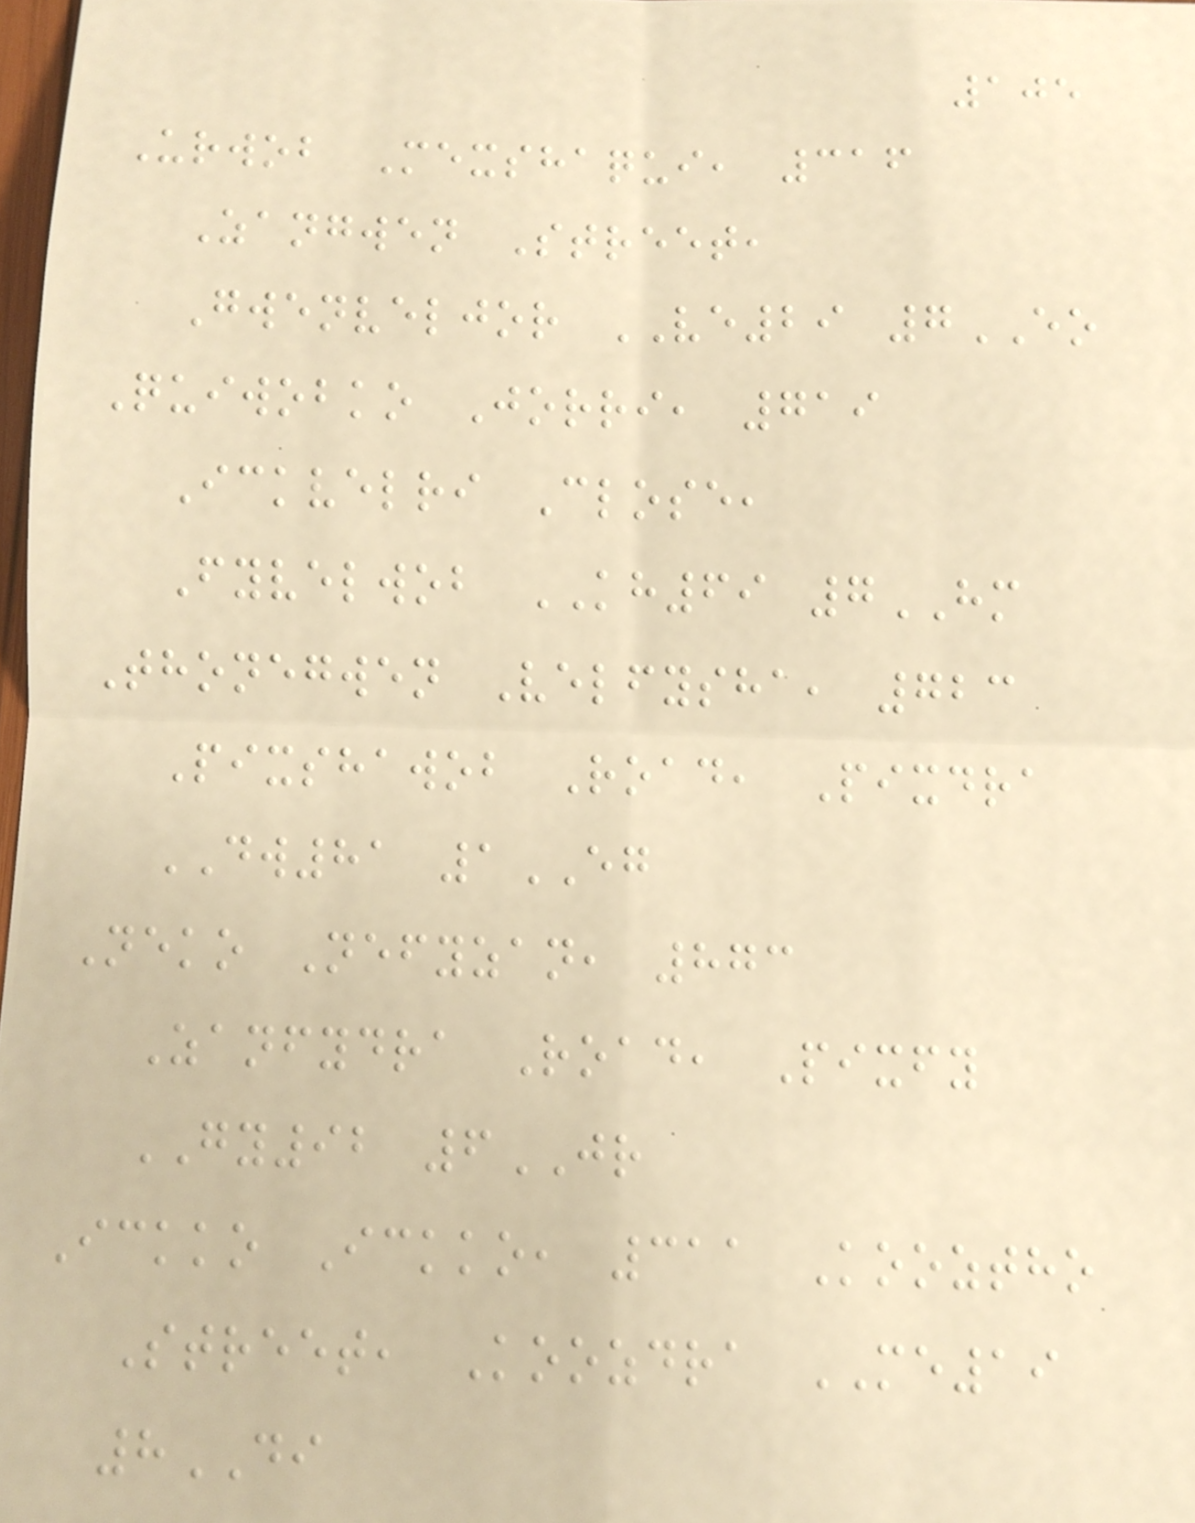105
Urwob Mexshaqui, 316
Zangwen Street,
Gwenveljor VE29 7EO
Quiwobko Jorri, 719
Ickvelri Close,
Fyvelwob KH69 7HM
Thonegwen Velfysha, 723
Pixshawob Road, Pixdra
DW81 1EG
Neko Nefyzan, 873
Zanfydra Road, Pixfy
GY92 6JR
Ickko Ickko, 311 Kooztho
Street, Koozdra ME19
8DI
